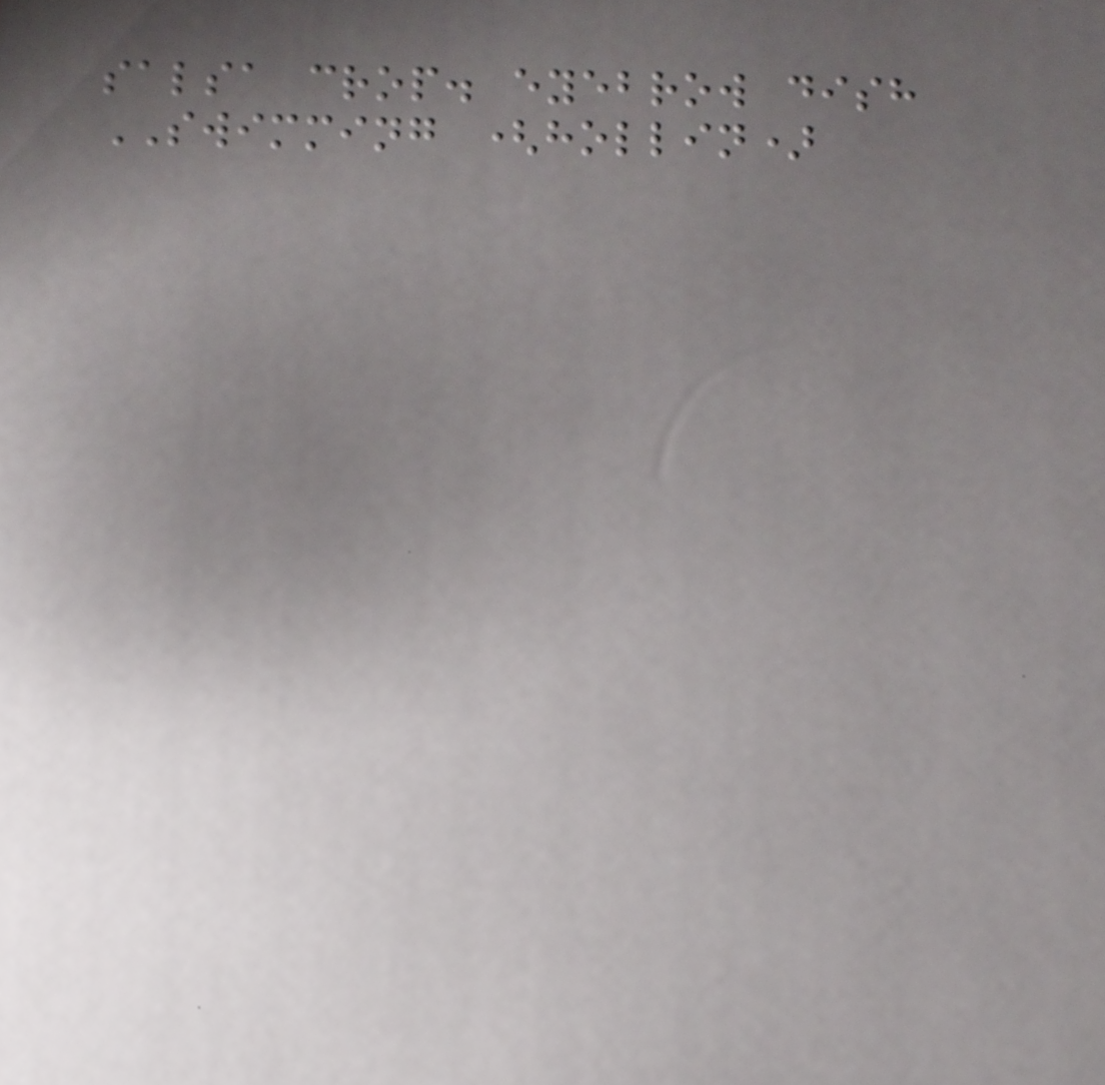salsa crop. eyebrow dish
SWIMMING (hollin)
